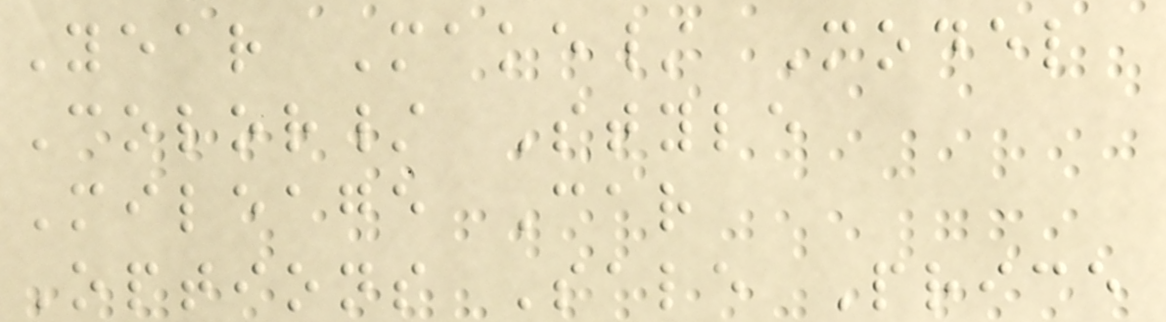Year Make/ Model
Color/ Style
Mileage Car
Options Sale Price
